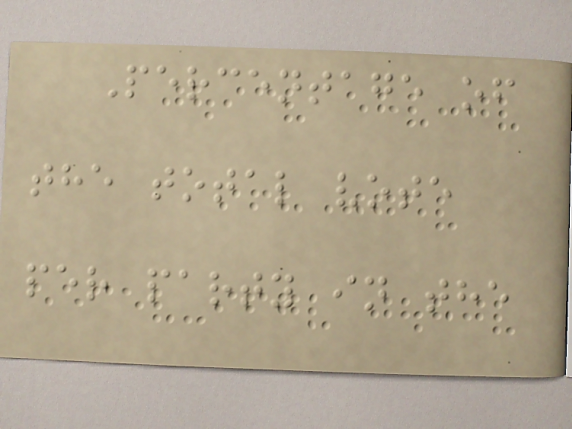Percentage of
the total vote
per party in the
